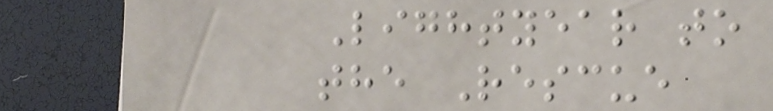Lightyear to
the Rescue
